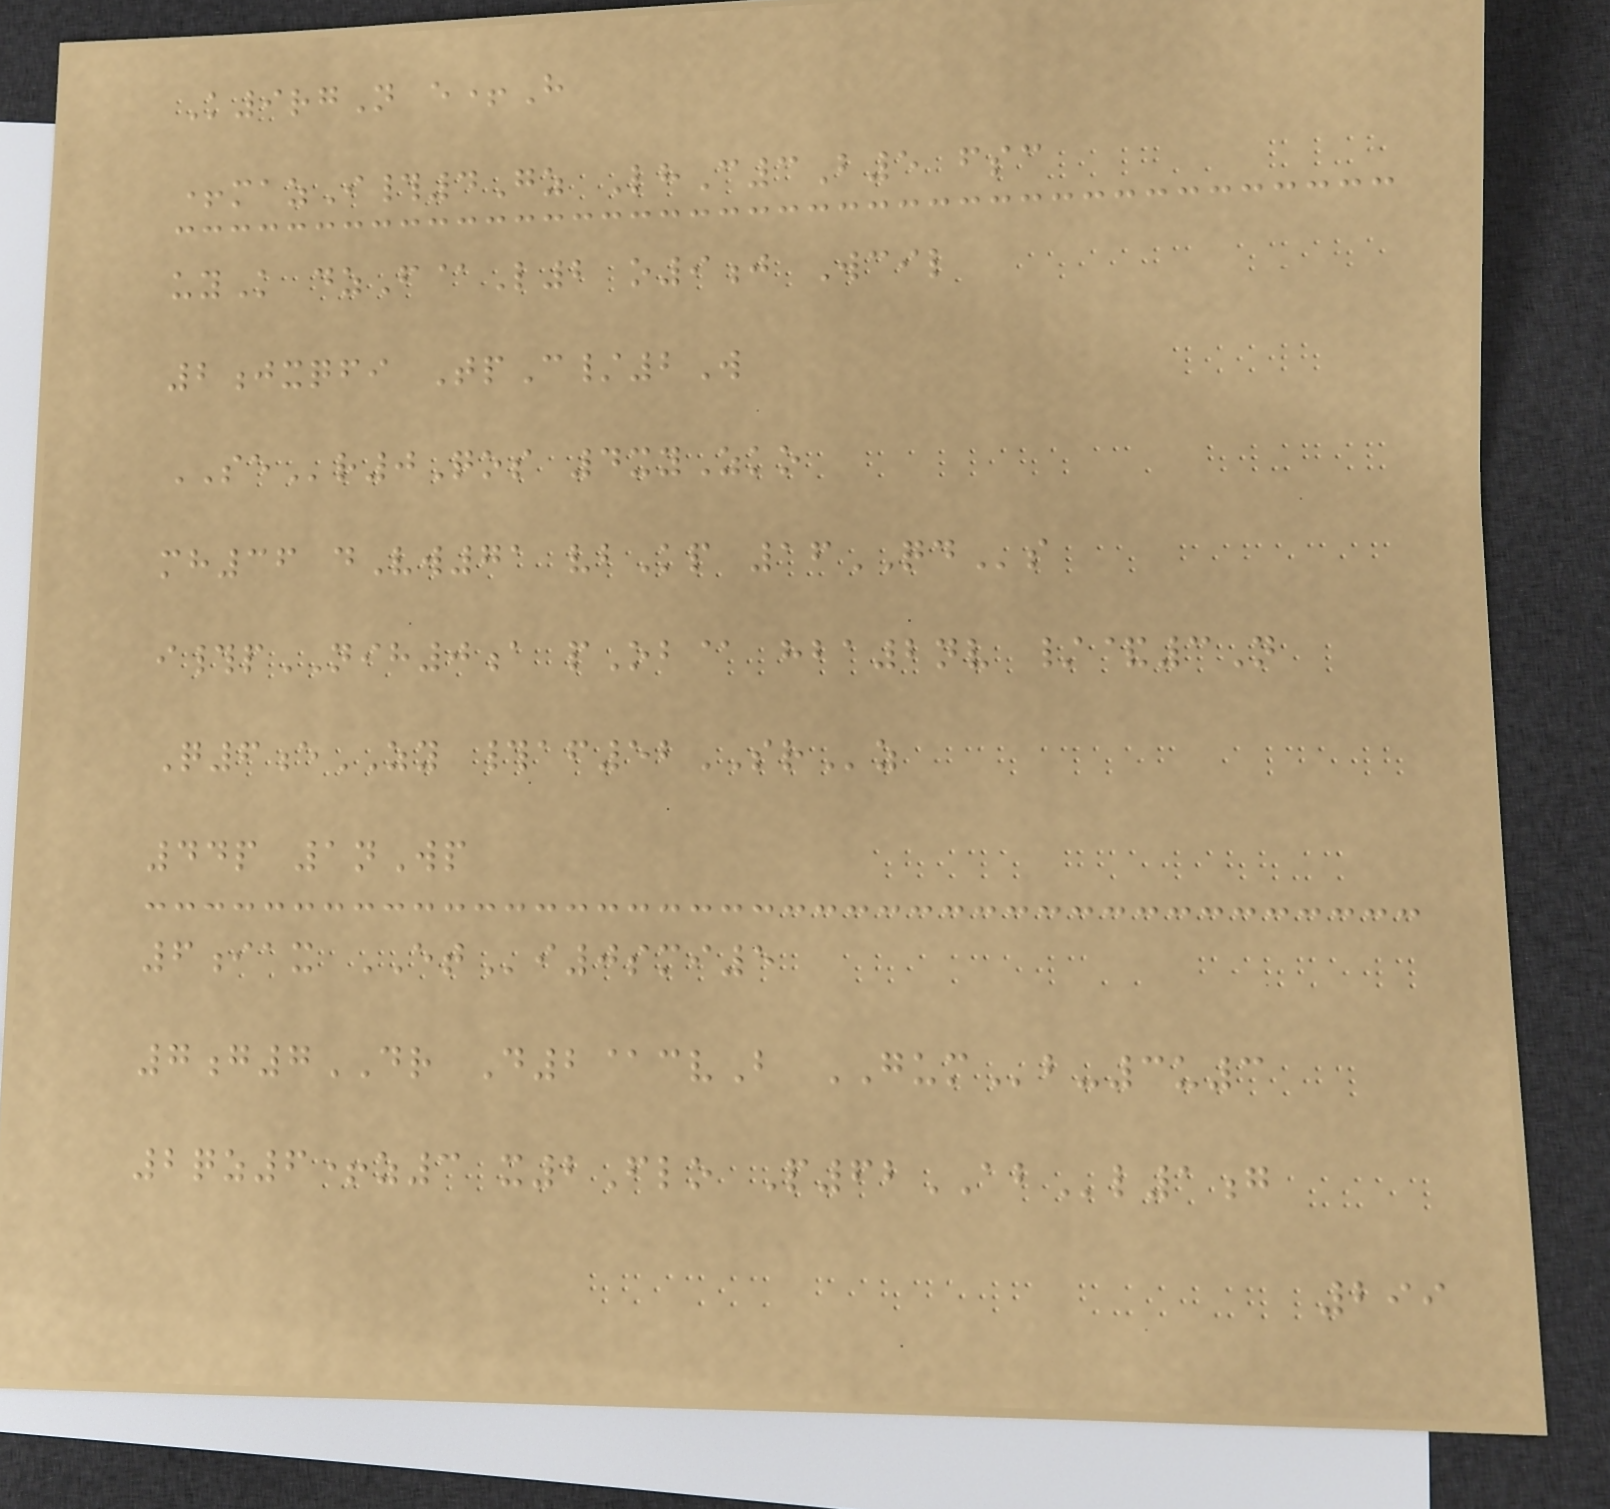K9rgN e+H
+mazI#4Gz LhC3B5 fsc
uyK dzF@L2 o9j Wcil
2jxqfi TpC/2W
SEr0Qos 4xyZko
mh36 dVw71 vbKp 16QDs
i#pNIH0a pOb@ hba2nv /&3N
Q6eZY #af52SRz
44p 1nWp
6iax ETi0smi5
7g7DR D2@cvB GUMb-3u3
2qz6+z3 x2Flo P62ABl1g
299
